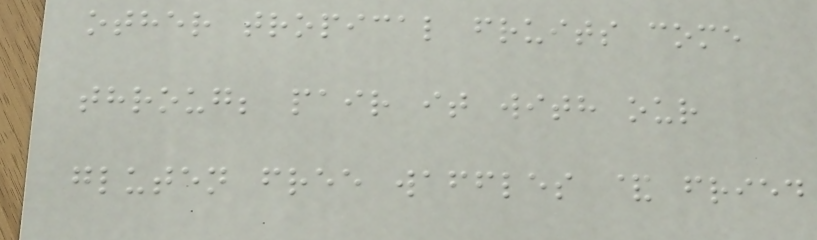other tropical fruits come
throug; pair it with our
gluten free waffles & fried
